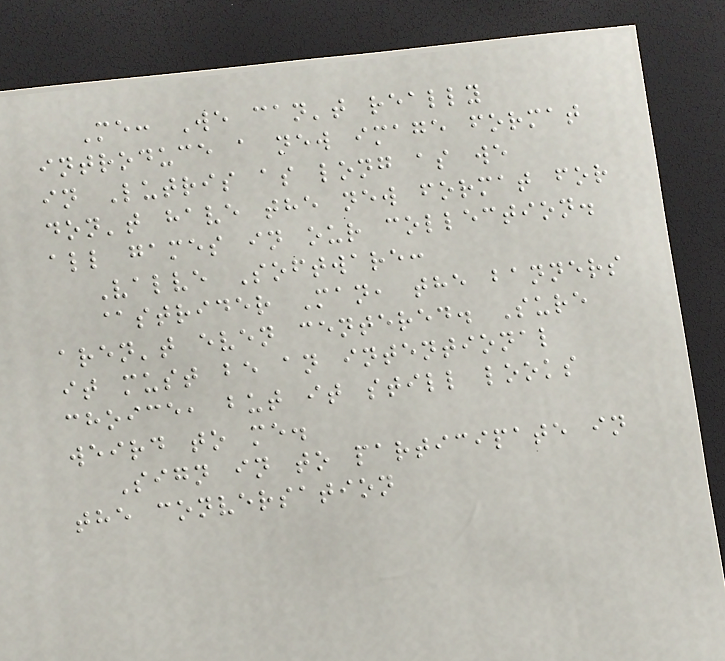Me: We can't really
introduce a new image format
in Lutris as long as we
don't have the new format for
all games in our collection.
Valve Software:
@strider Man, the banners
aren't even centered. Sure
it must be an intentional
choice, but it still looks
weird to me.
Sign in to participate in
the conversation
